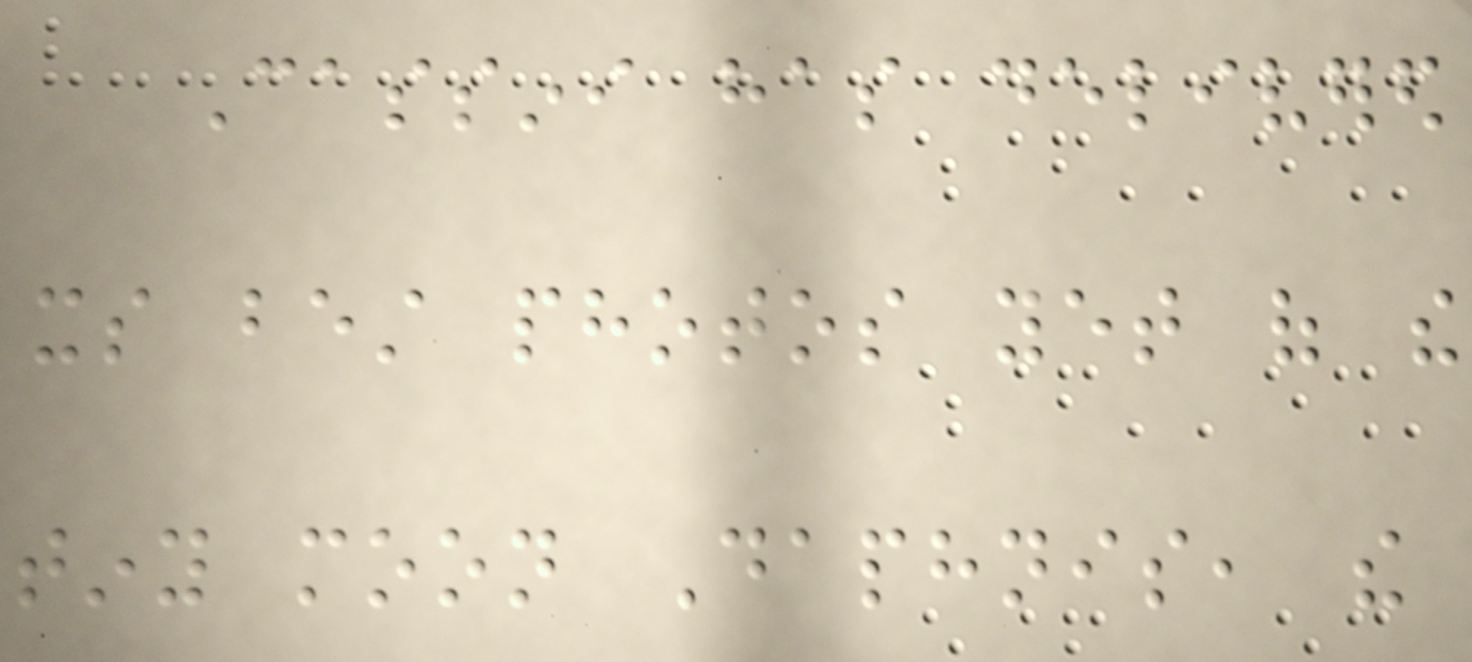Cassini has delivered
its best photos yet of the
tiny moon Daphnis, the
